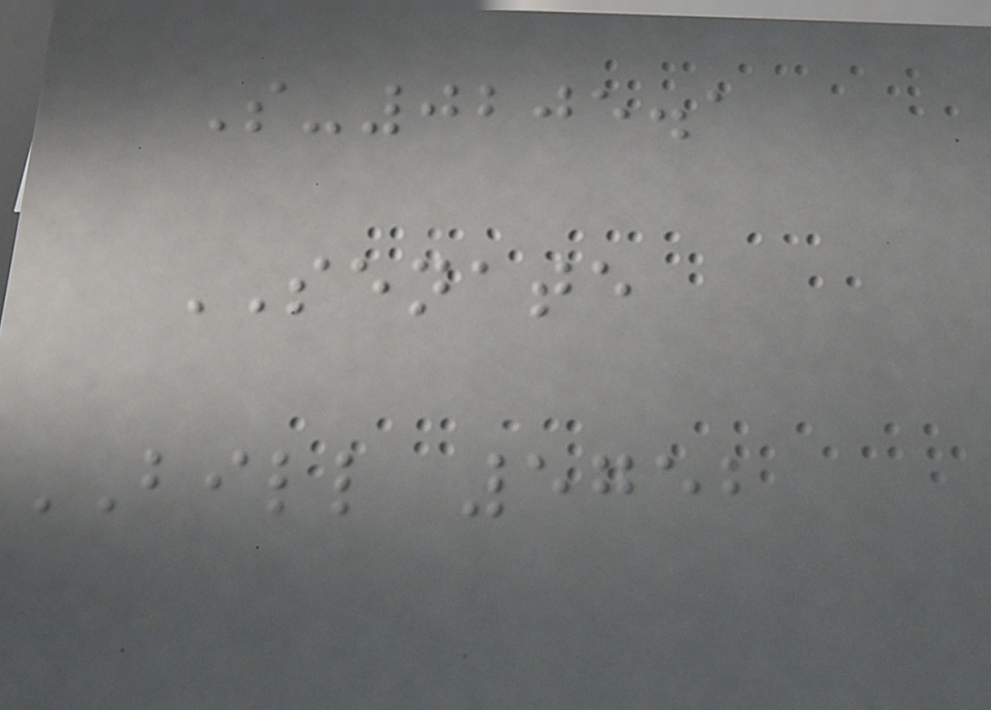S-0205.1
SENATE
BILL 5752
